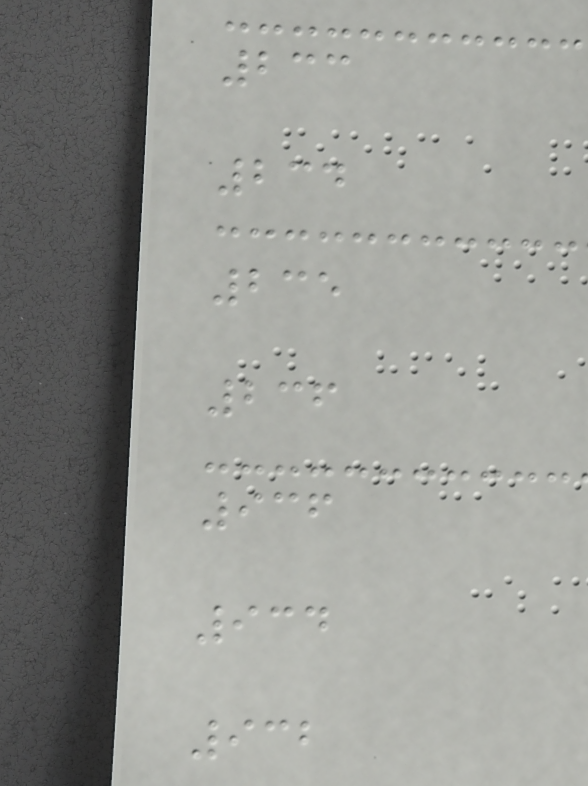233
234
235
236
936
934
932
